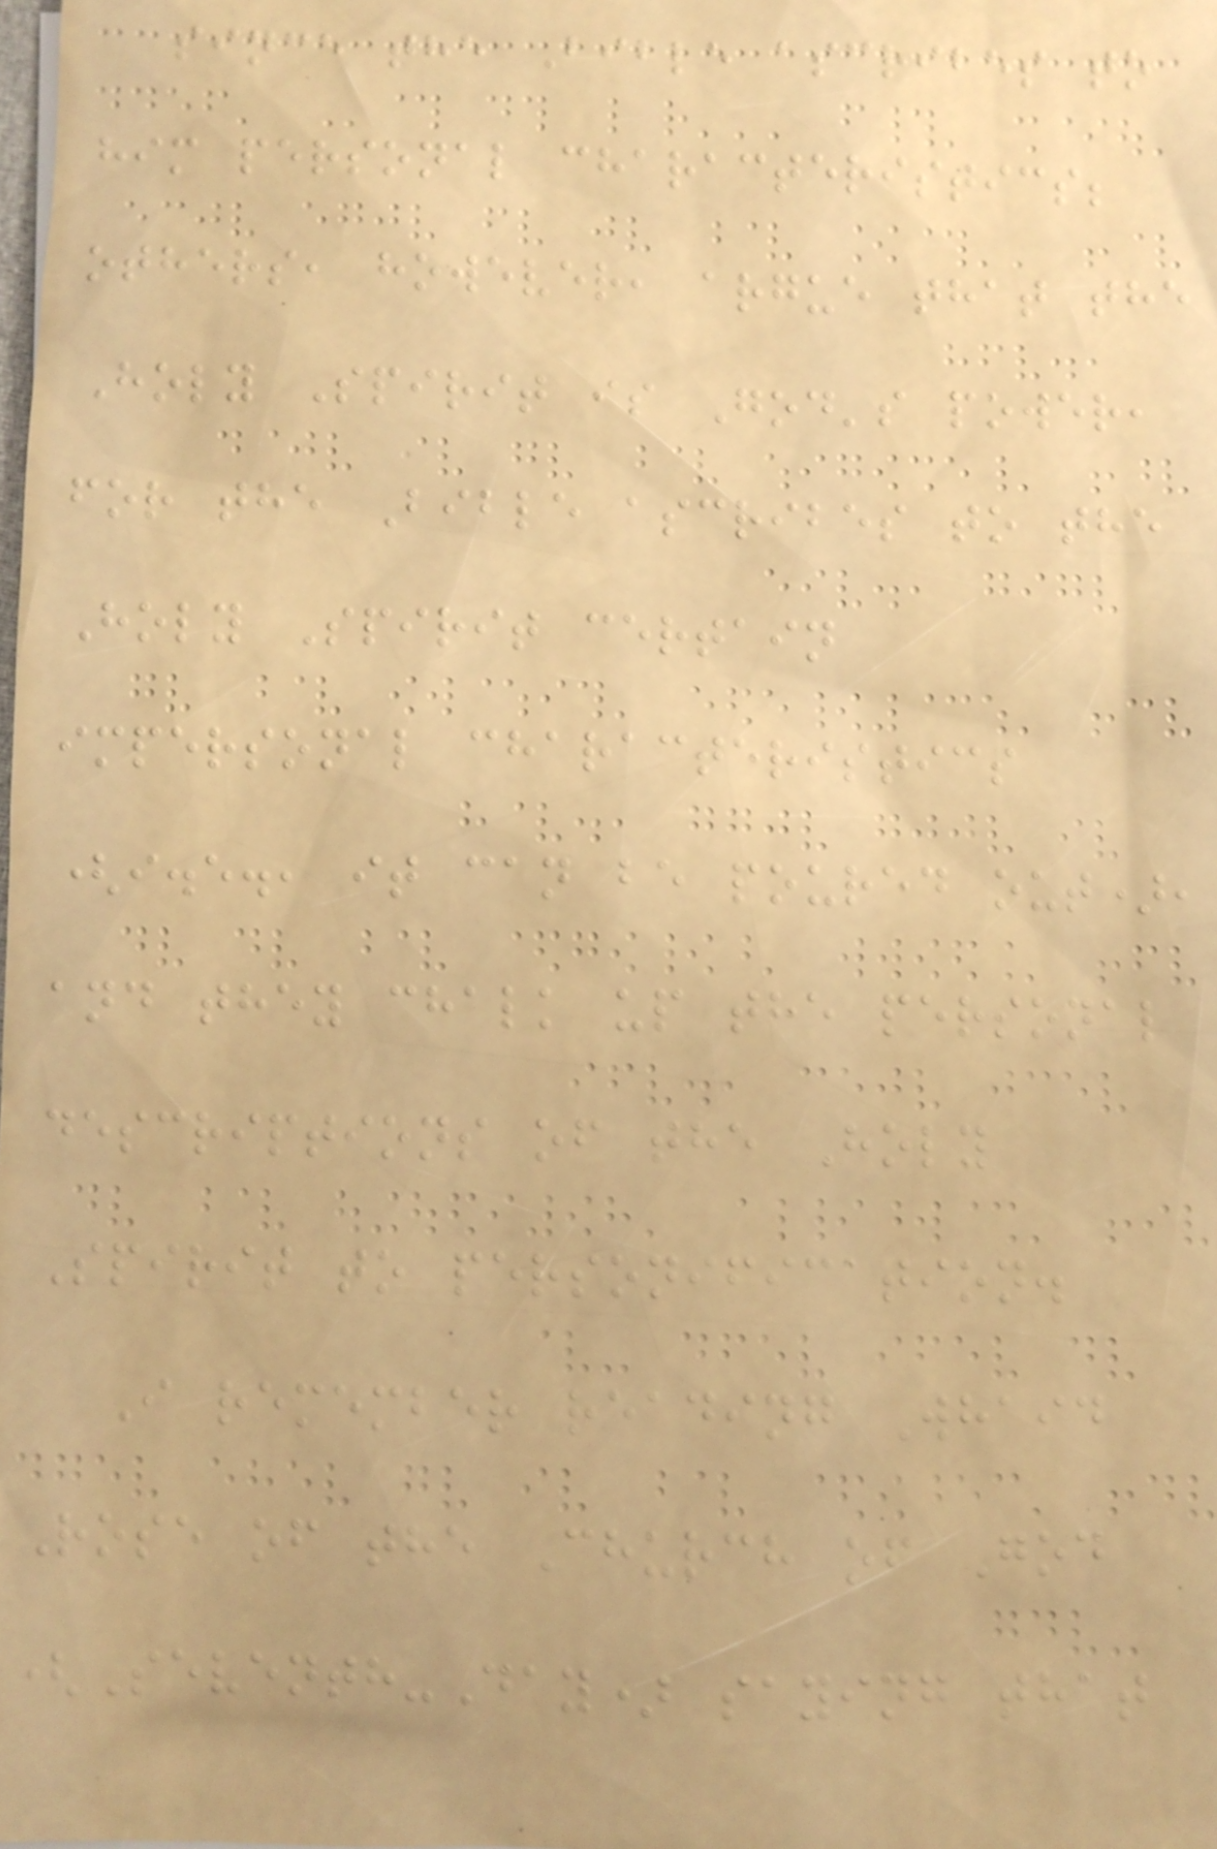since the Bible ascribes to
him personal characteristics;
others, however, argue that the
Holy Spirit is God's power,
for the Bible ascribes to the
Holy Spirit certain
impersonal characteristics
(i.e., it can be poured out),
and they chalk up the personal
descriptions of the Holy
Spirit to personification.
I remember reading Whaid
Rose of the Church of God
(Seventh-Day) saying that
